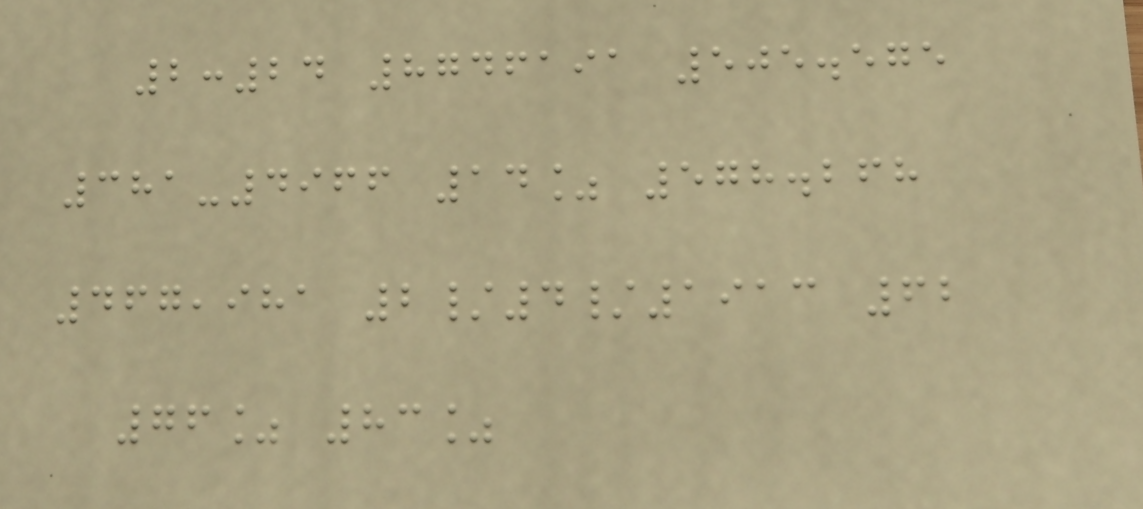2:24 8746191 505.575
381-4966 14% 578.268
467,981 2/4/1913 62
76% 83%
